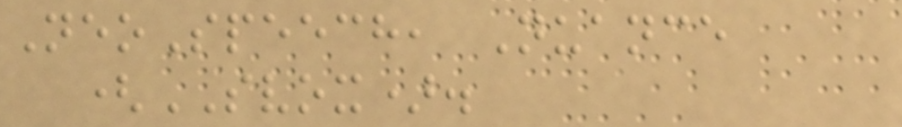NeoSpeech, Nuance
(SVOX).
